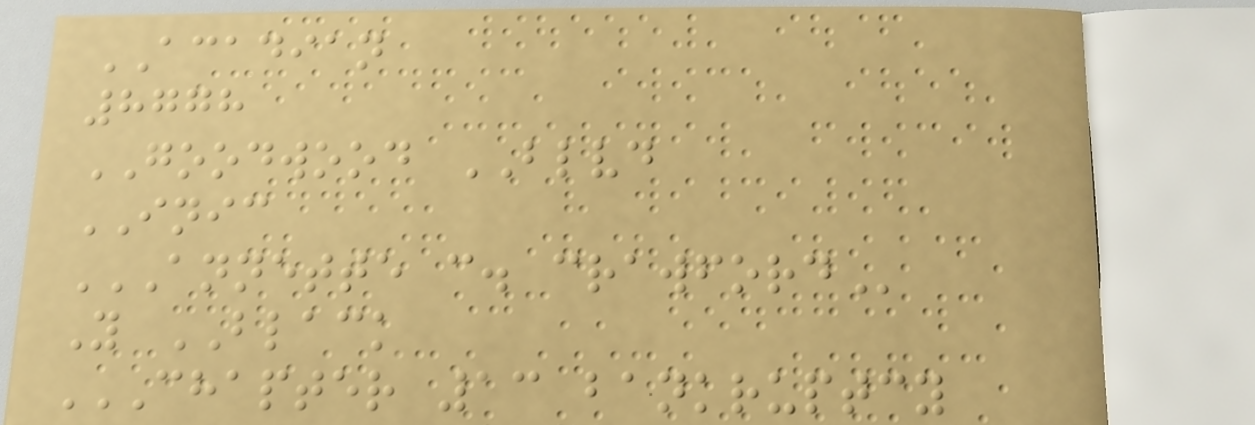ACADIAN
8778
GOODWOOD BLVD
INIC
ANNETTE C. CRAWFORD
Y BLACK
CHAPTER 13 BANKRUPTCY
